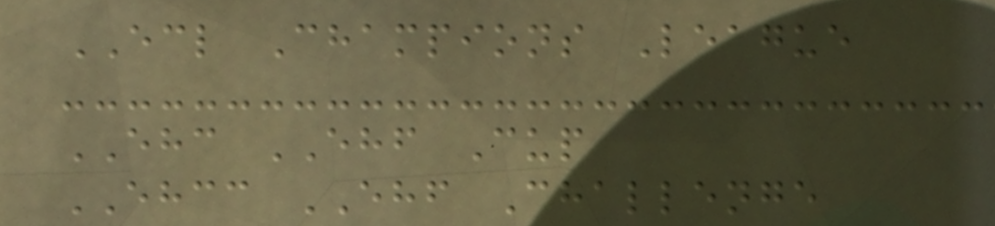ECL Champions League
EHC EHF Cup
EHCC EHF Challenge
